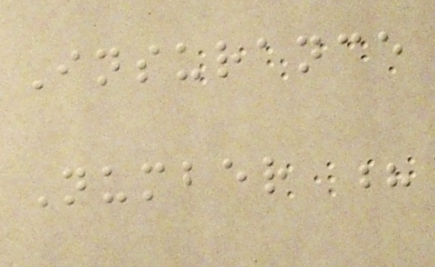Insurance
Number ?
